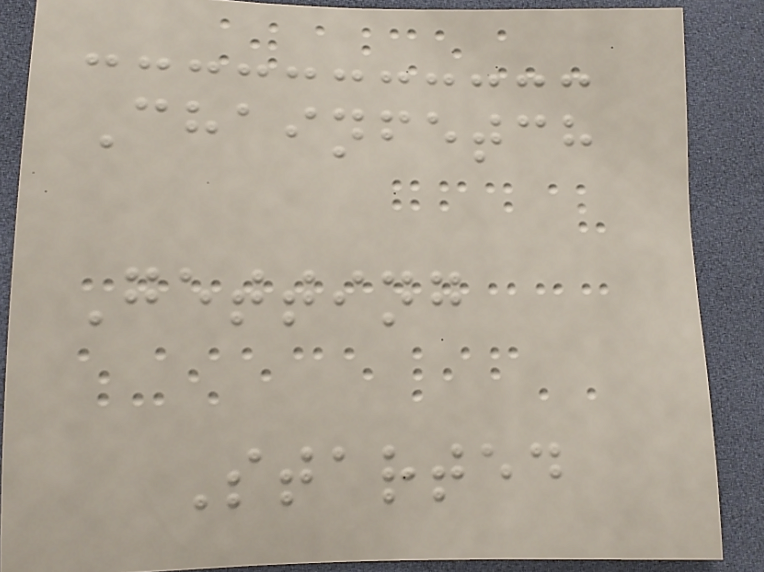Chainfetch
Getting
Started
